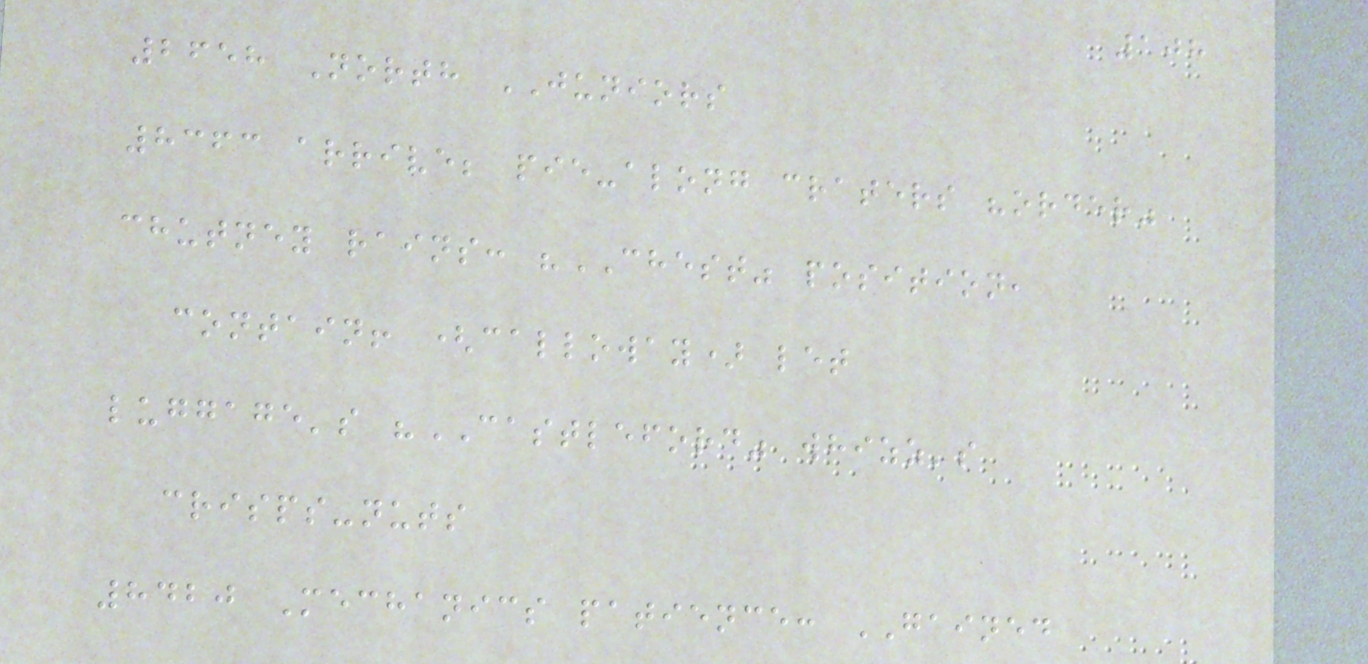108
2658 North JUNIORS
8363 arrive; pie-along craters "order"
chutney rains: "CHEST" position,
contain! (calloway) let
luggage's "CASTLEFORD" whizz's
crisps-nuts
8420 Mechanics patience: GAINED
